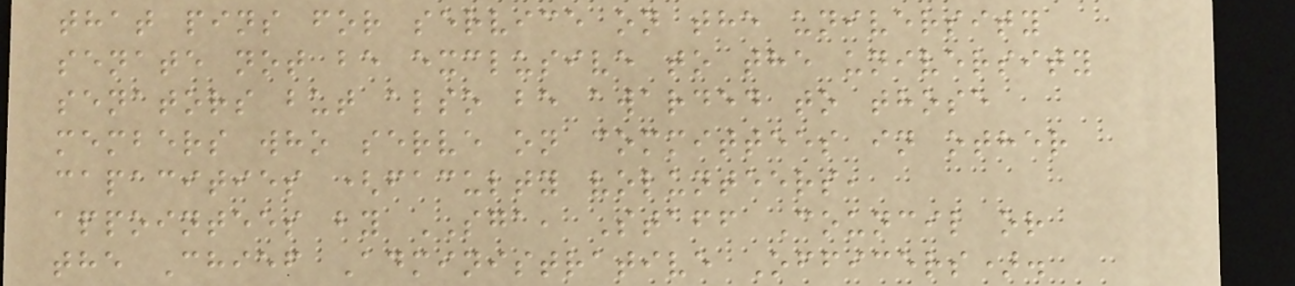that pins for service on the university
senate not be exclusive to the university
senators but also be awarded to those
members who serve on committees in other
capacities (faculty volunteers,
appointees by SGA, Staff Council or
the Chief Administrative Officers).
